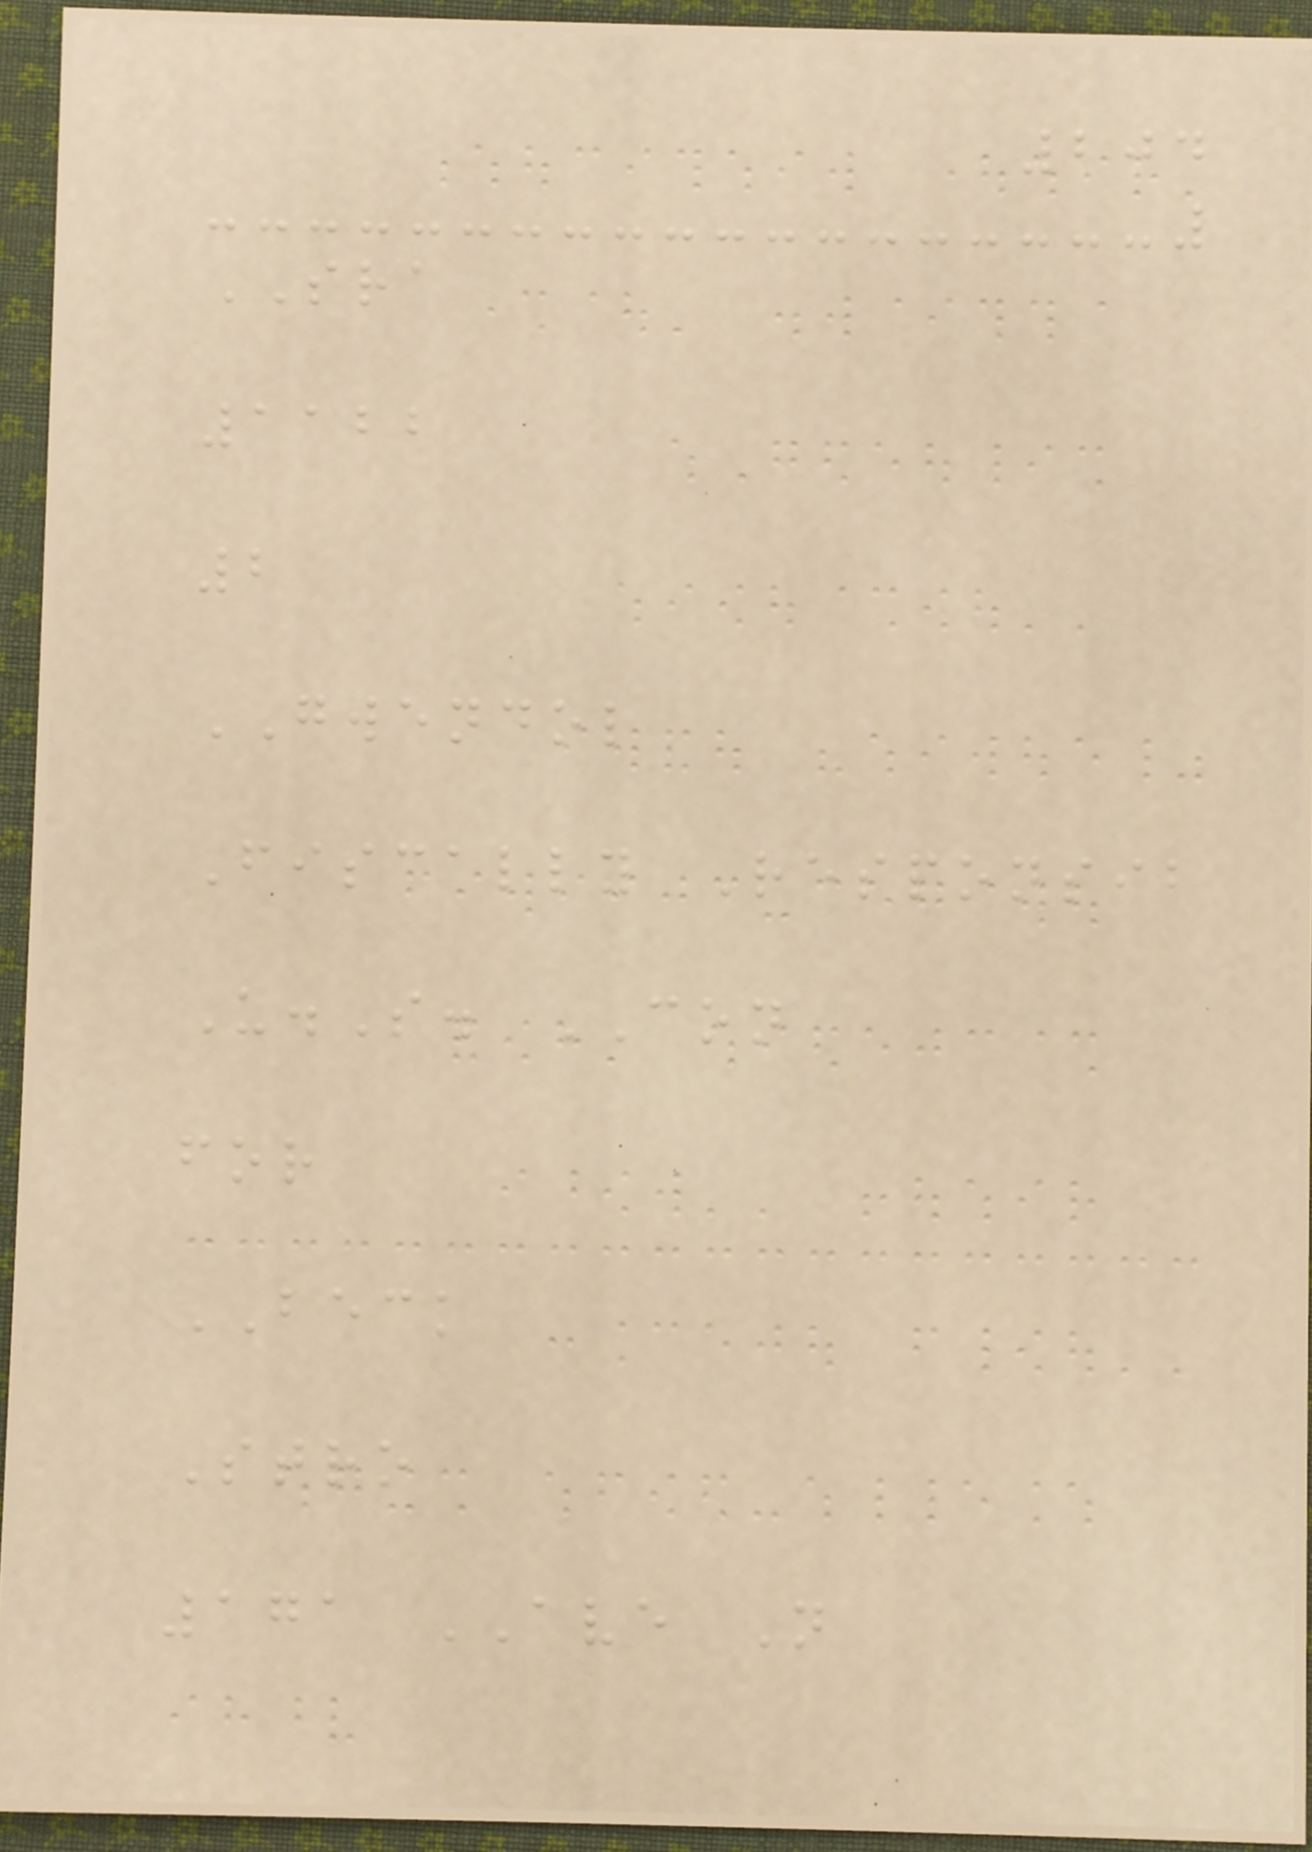204
SRA
1122
2
GWENDOL
Fiscally Responsib
U.S. CON
for
BECK
Stro
171 AVE N
